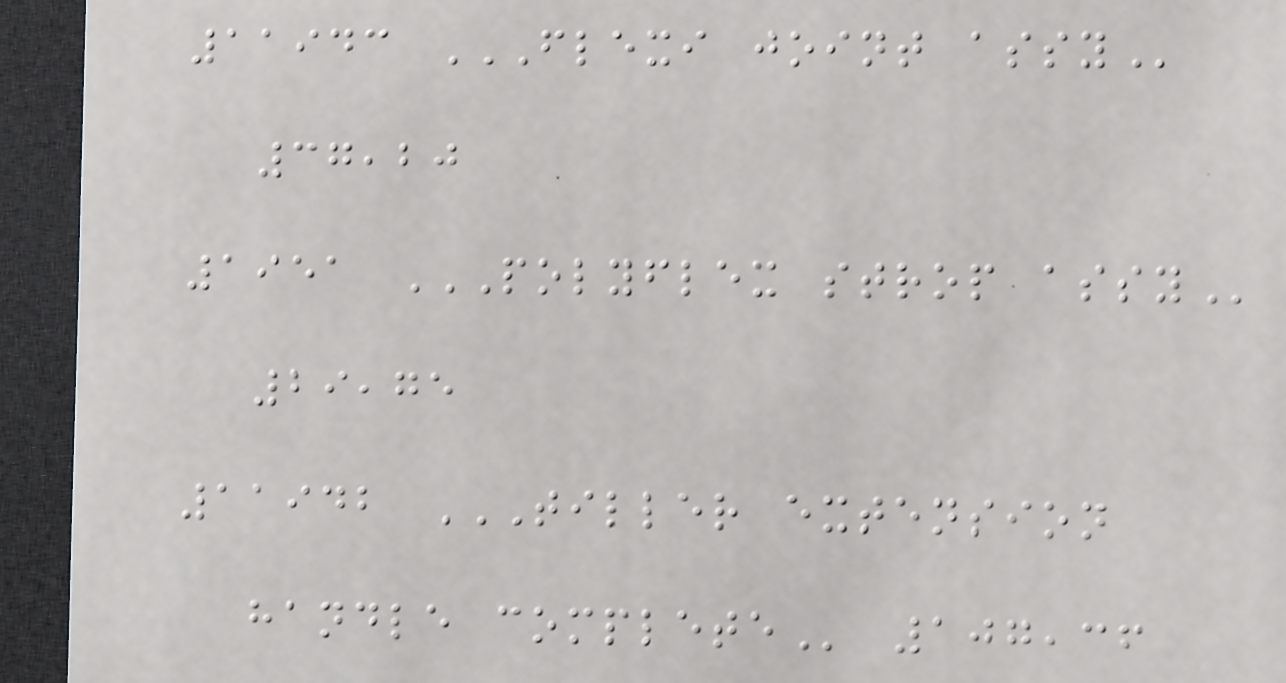11943 FLEXI JOINT ASSY
37,20
1951 POLYFLEX STROP ASSY
29,75
11942 TILLER EXTENSION
HANDLE COMPLETE 107,36
